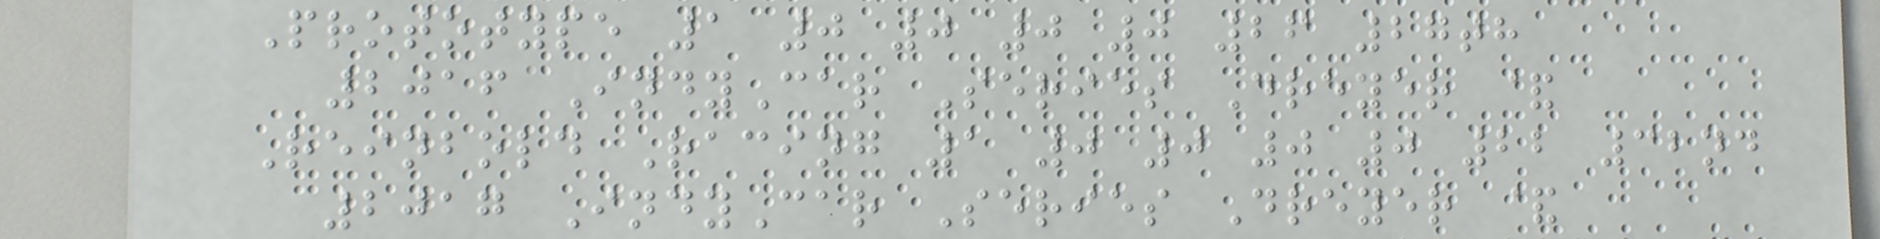Prototype 1 0 0 0 0 26 27th
2016 IndyCar Series Dreyer &
Reinbold Racing 1 0 0 0 0 22 32nd
2017 IndyCar Series Dreyer &
